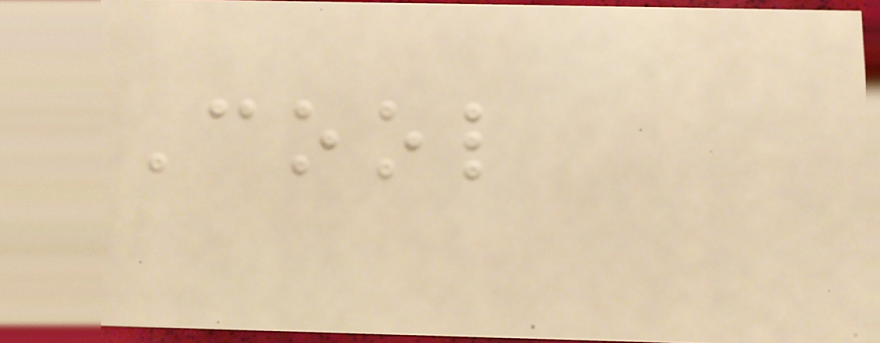Cool
